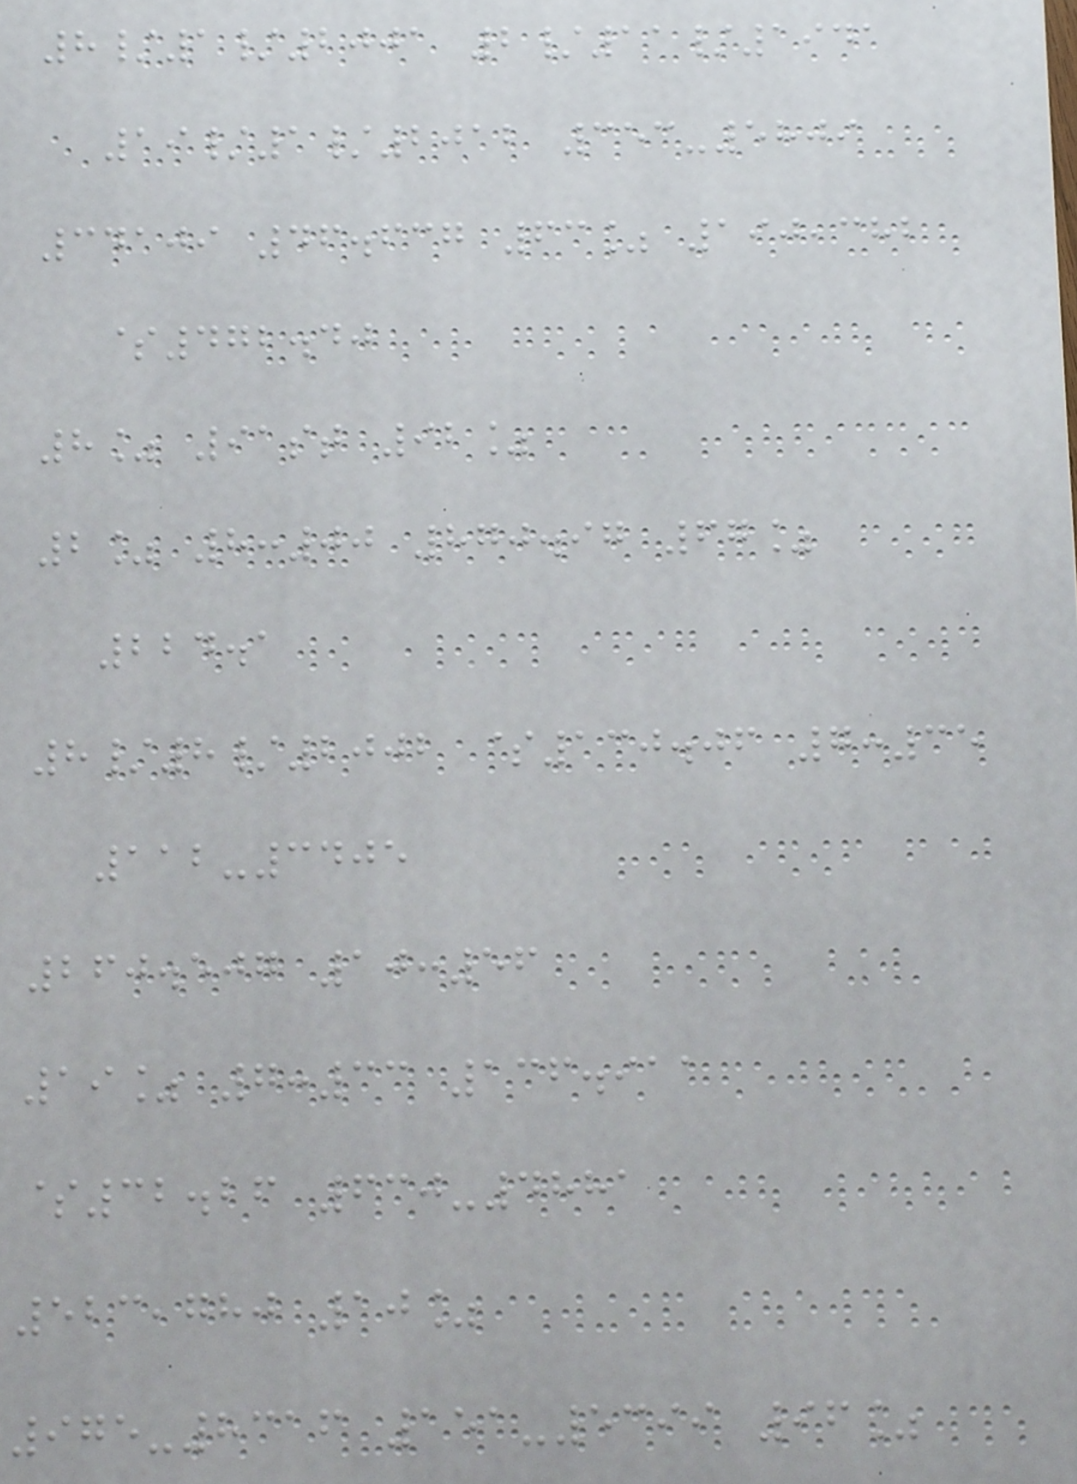8/1/2001 2/11/1941
19/1/2012 353-5809
34109 46.637 63% 190,382
$472.40
8% 91st 92%
2% 8:00 870.97 67%
224.1
8/8/2002 $130.06 7:35
112-3405
260.507 10:56
19% 7:33 136.911
$32.26 630-4881
523,780 10%
975-8316 151-5399 96%
